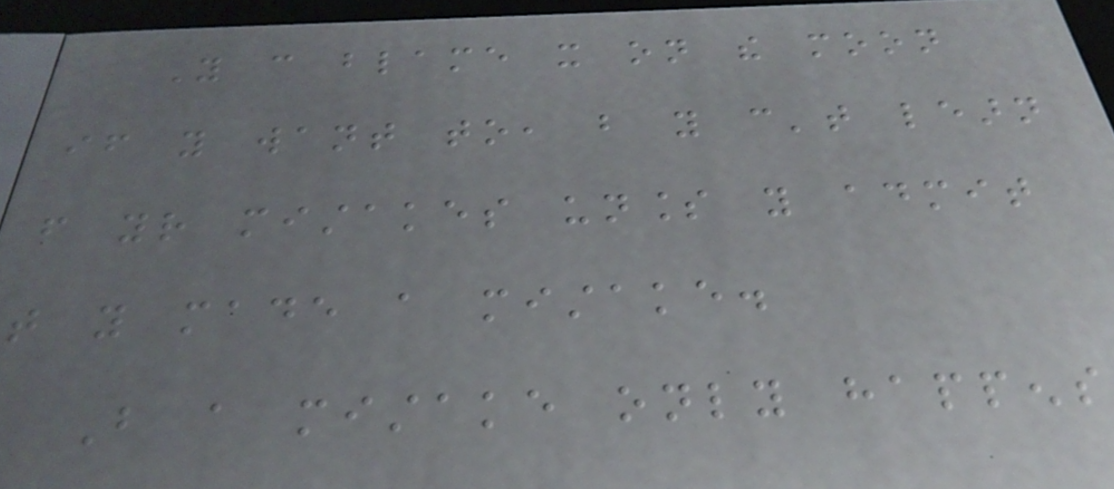You can blame it on the moon
if you want to, but you can't learn
from your mistakes unless you admit
that you made a mistake.
But a mistake only happens
